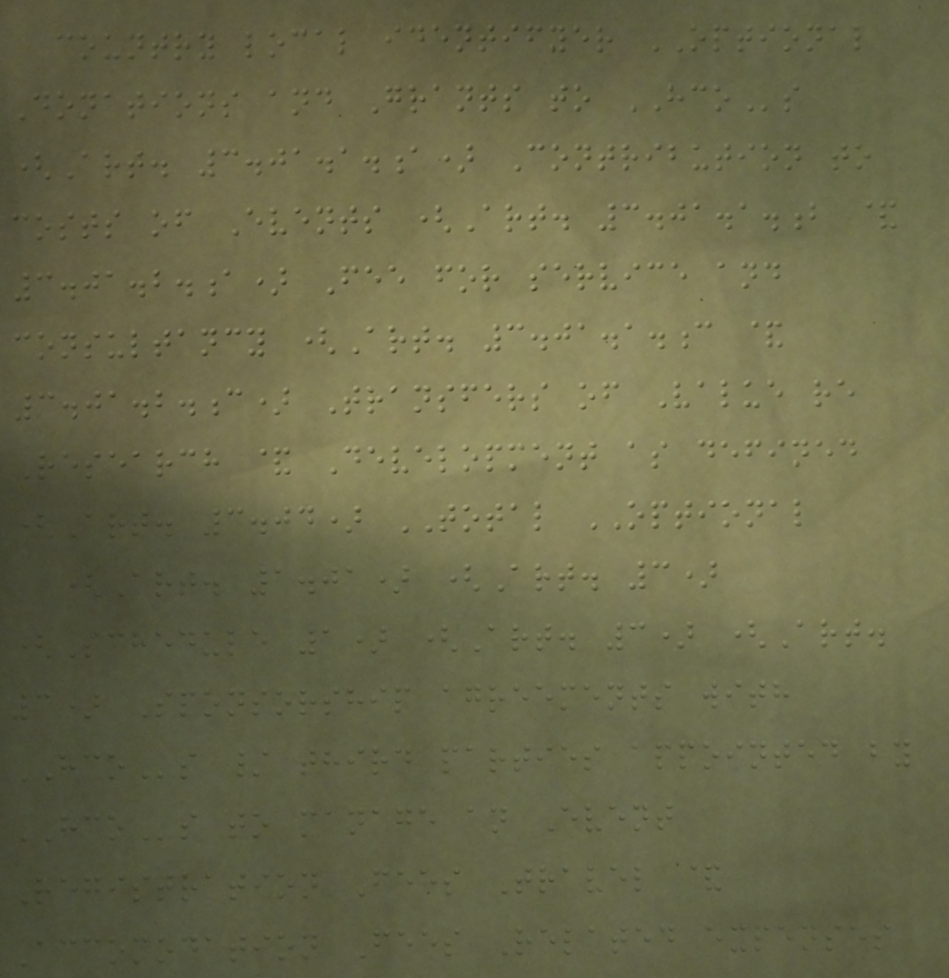country local identifyer OPTIONAL
Donations and Grants to HCOs
(Art. 3.01.1.a) Contribution to
costs of Events (Art. 3.01.1.b &
3.01.2.a) Fee for service and
consultancy (Art. 3.01.1.c &
3.01.2.c) Transfers of Value re
Research & Development as defined
(Art. 3.04) TOTAL OPTIONAL
(Art. 1.01) (Art. 3)
(Schedule 1) (Art. 3) (Art.
3) Sponsorship agreements with
HCOs / third parties appointed by
HCOs to manage an Event
Registration Fees Travel &
Accomodation Fees Related expenses
